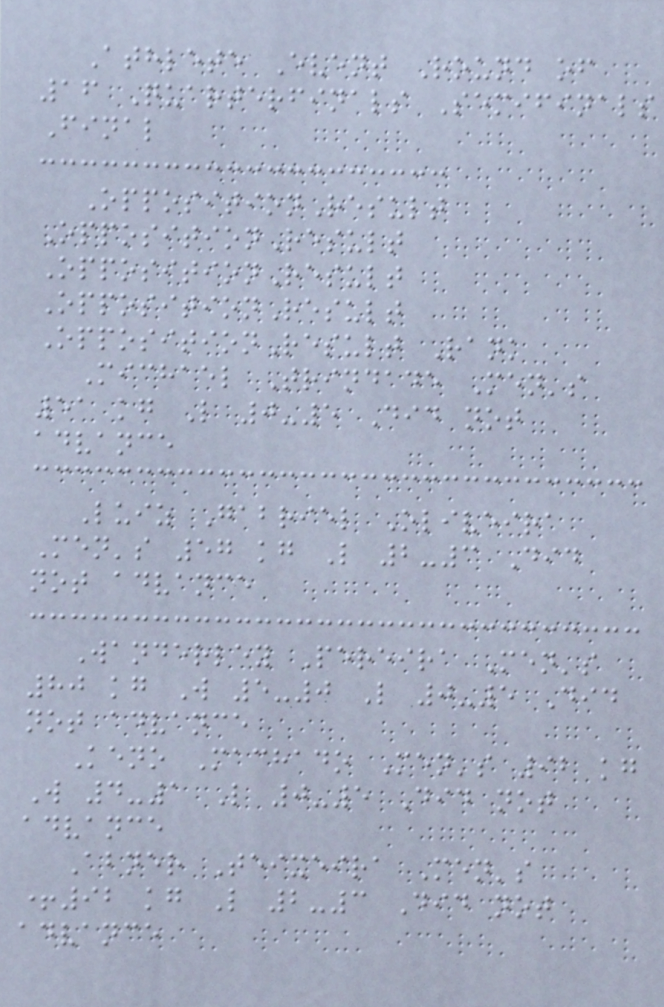Athlete Event Round of
16 Quarterfinals Semifinals
Final
OppositionResult
OppositionResult
OppositionResult
OppositionResult
OppositionResult Rank
Michael Trindade Men's
51 kg L 0-5 Did not
advance
Luiz Gabriel Oliveira
Men's 57 kg L 2-3 Did
not advance
Wanderley Pereira Men's
80 kg W 5-0 L 0-5 Did
not advance
Keno Machado Men's 92 kg
W 4-1 L 0-5 Did not
advance
Abner Teixeira Men's
+92 kg L 2-3 Did not
advance
